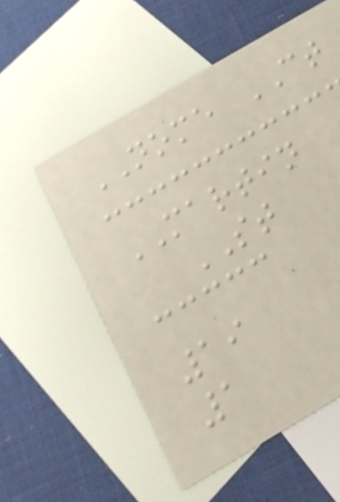NOME CT
MARTIN
ST
19
1
